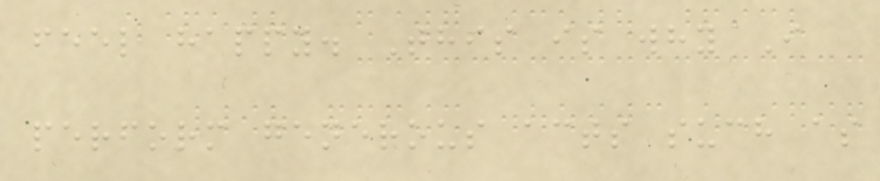feel happy. This is why I
perform generous acts such as
